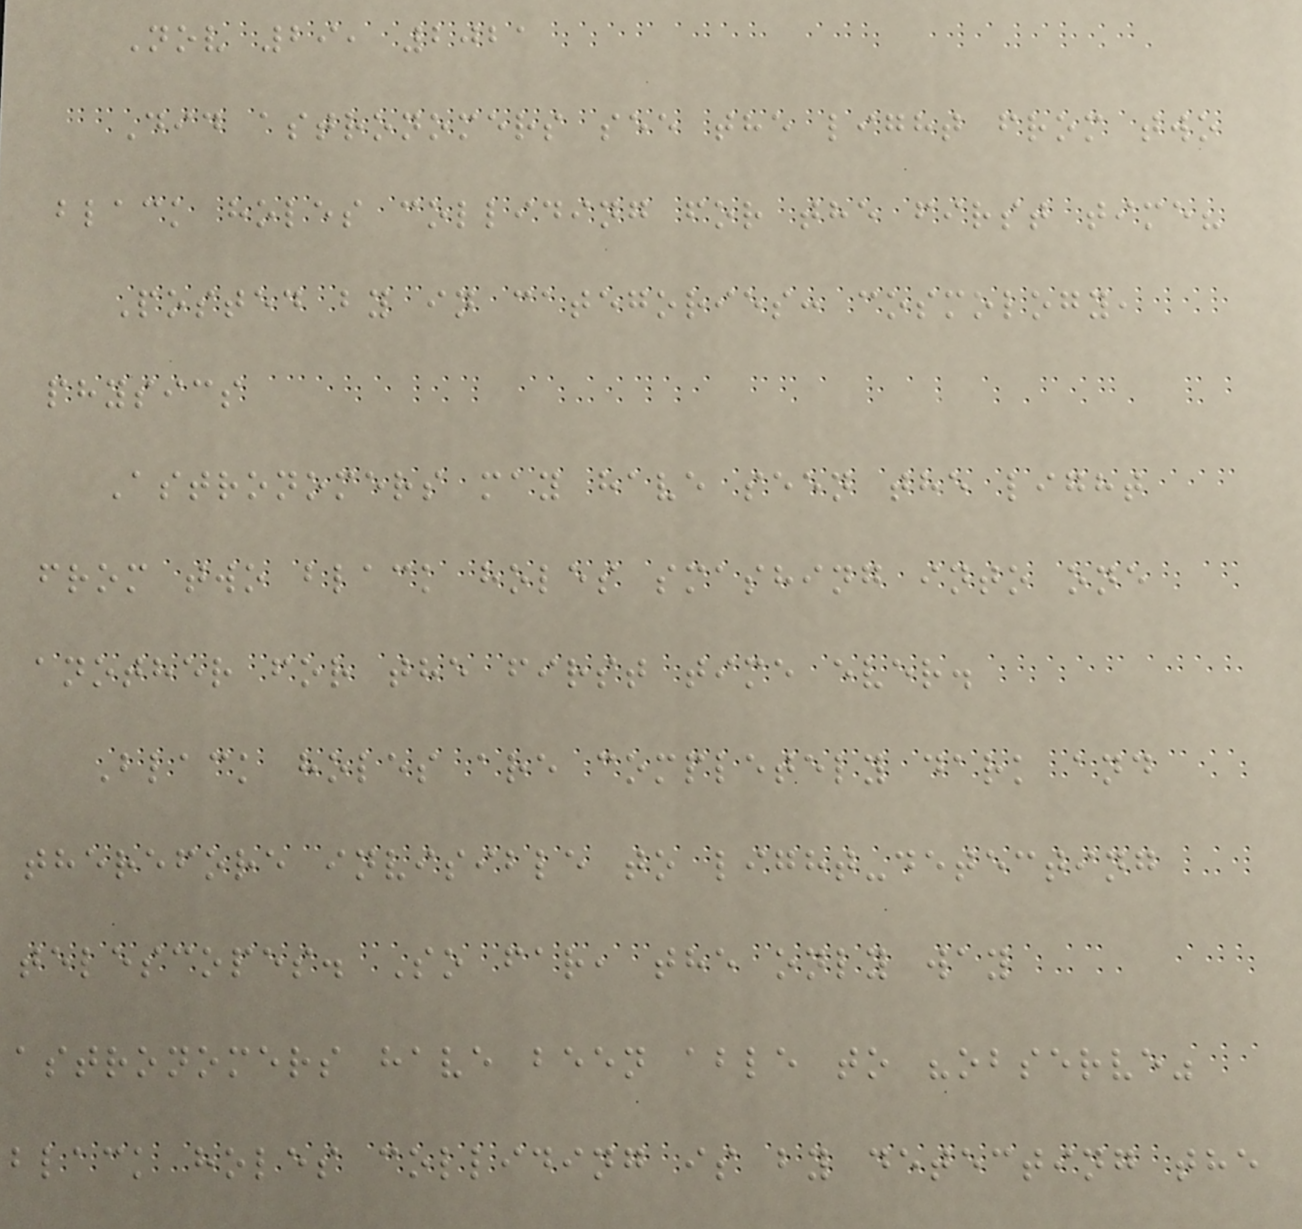Nov 29, 2021
Did astronomers see the light from two
black holes colliding for the first time?
Posted by in categories: cosmology,
physics
Astronomers may have seen the light
from two black holes smashing into one
another for the first time ever.
Black holes are completely dark and
therefore invisible to light-detecting
telescopes. So far, the only way
astronomers have been able to "observe"
black holes colliding is by detecting the
